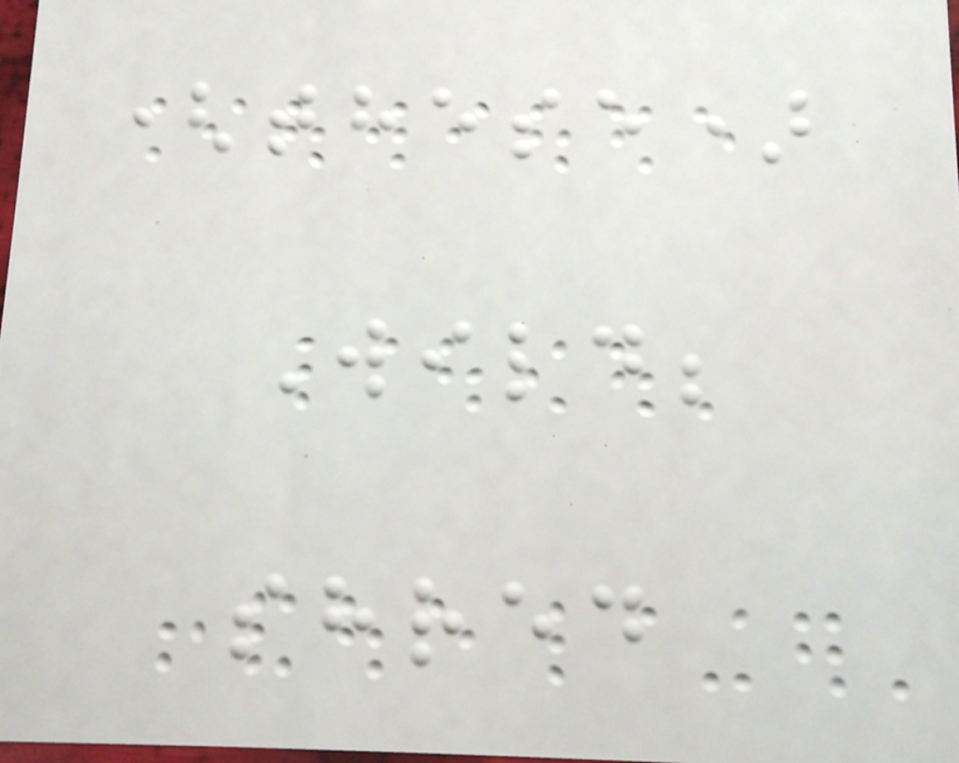(these)
Wild;
shred
